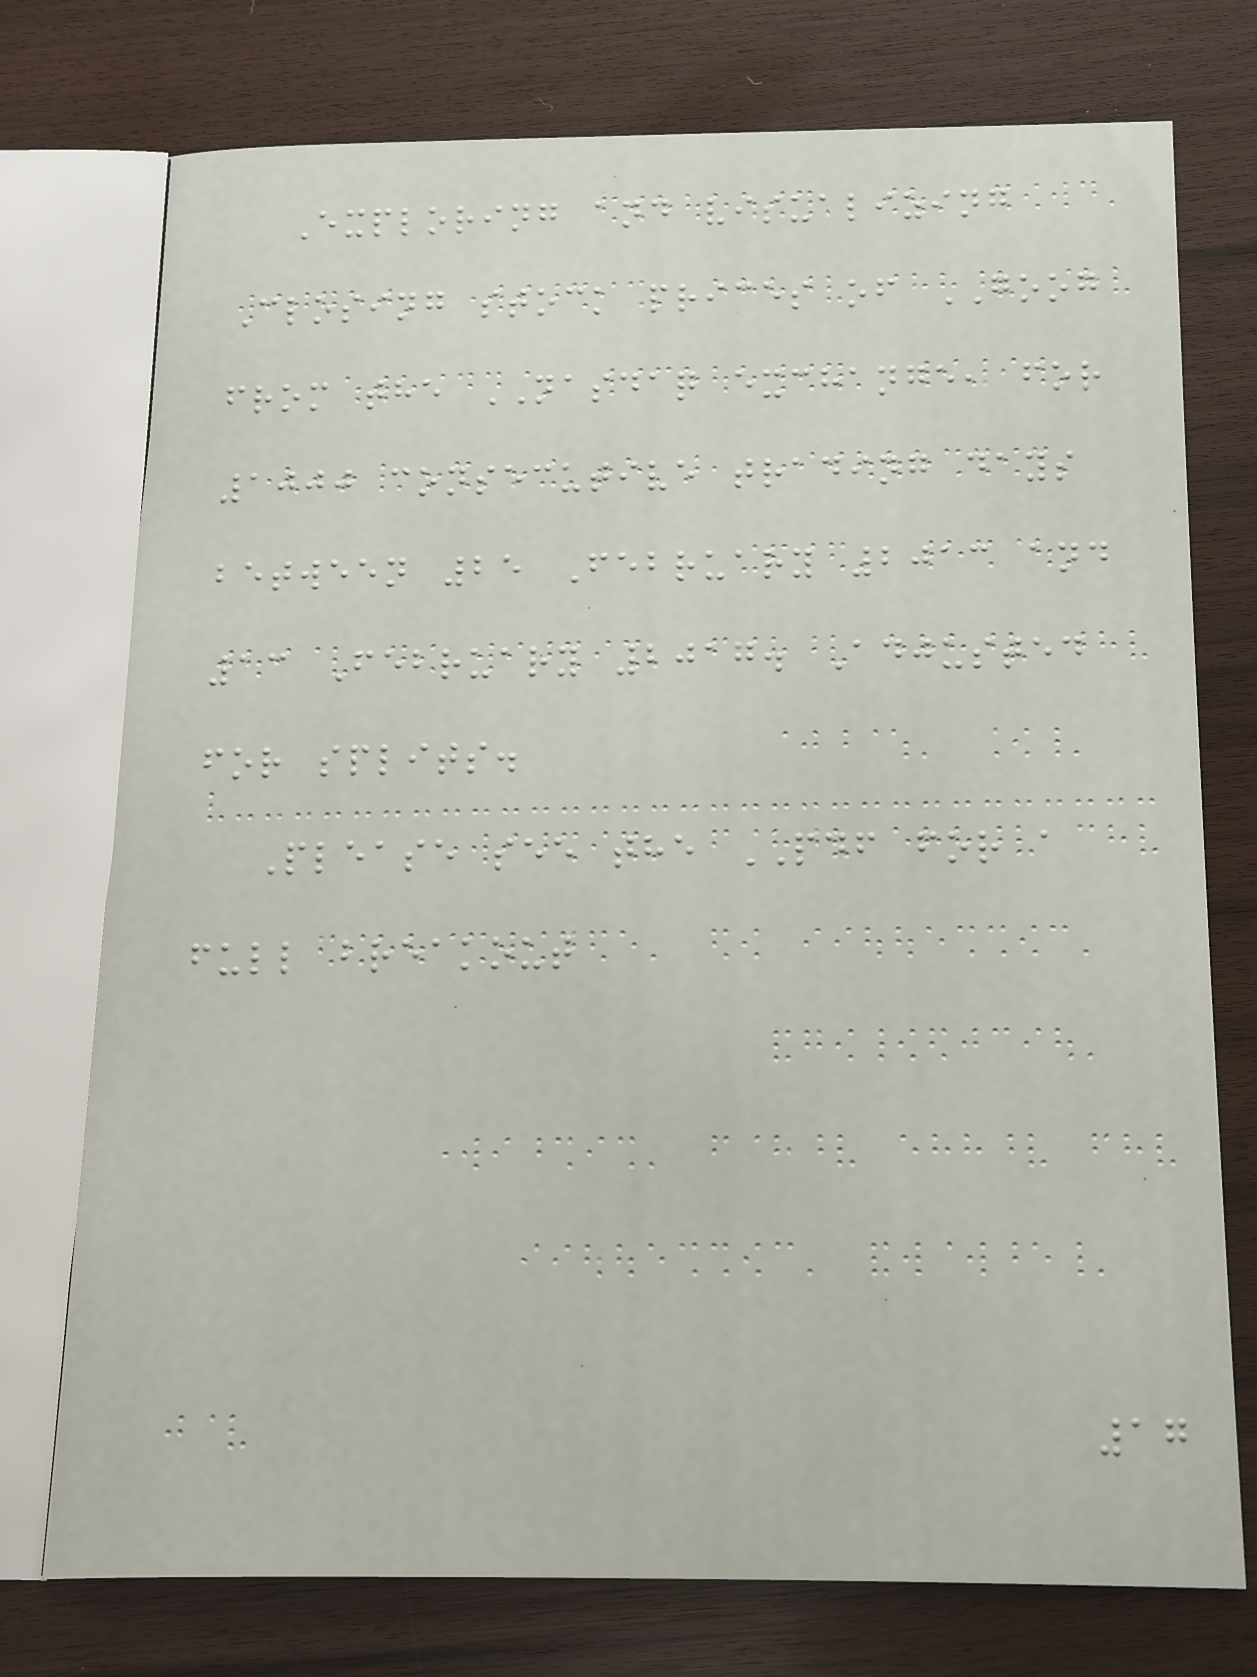Exploring and visualizing
Closing stock prices of GOOG
from the NASDAQ exchange, for
1000 consecutive trading days
between 25 February 2013 and
13 February 2017. Adjusted
for splits.
Please see the PDF for a
full breakout
17
